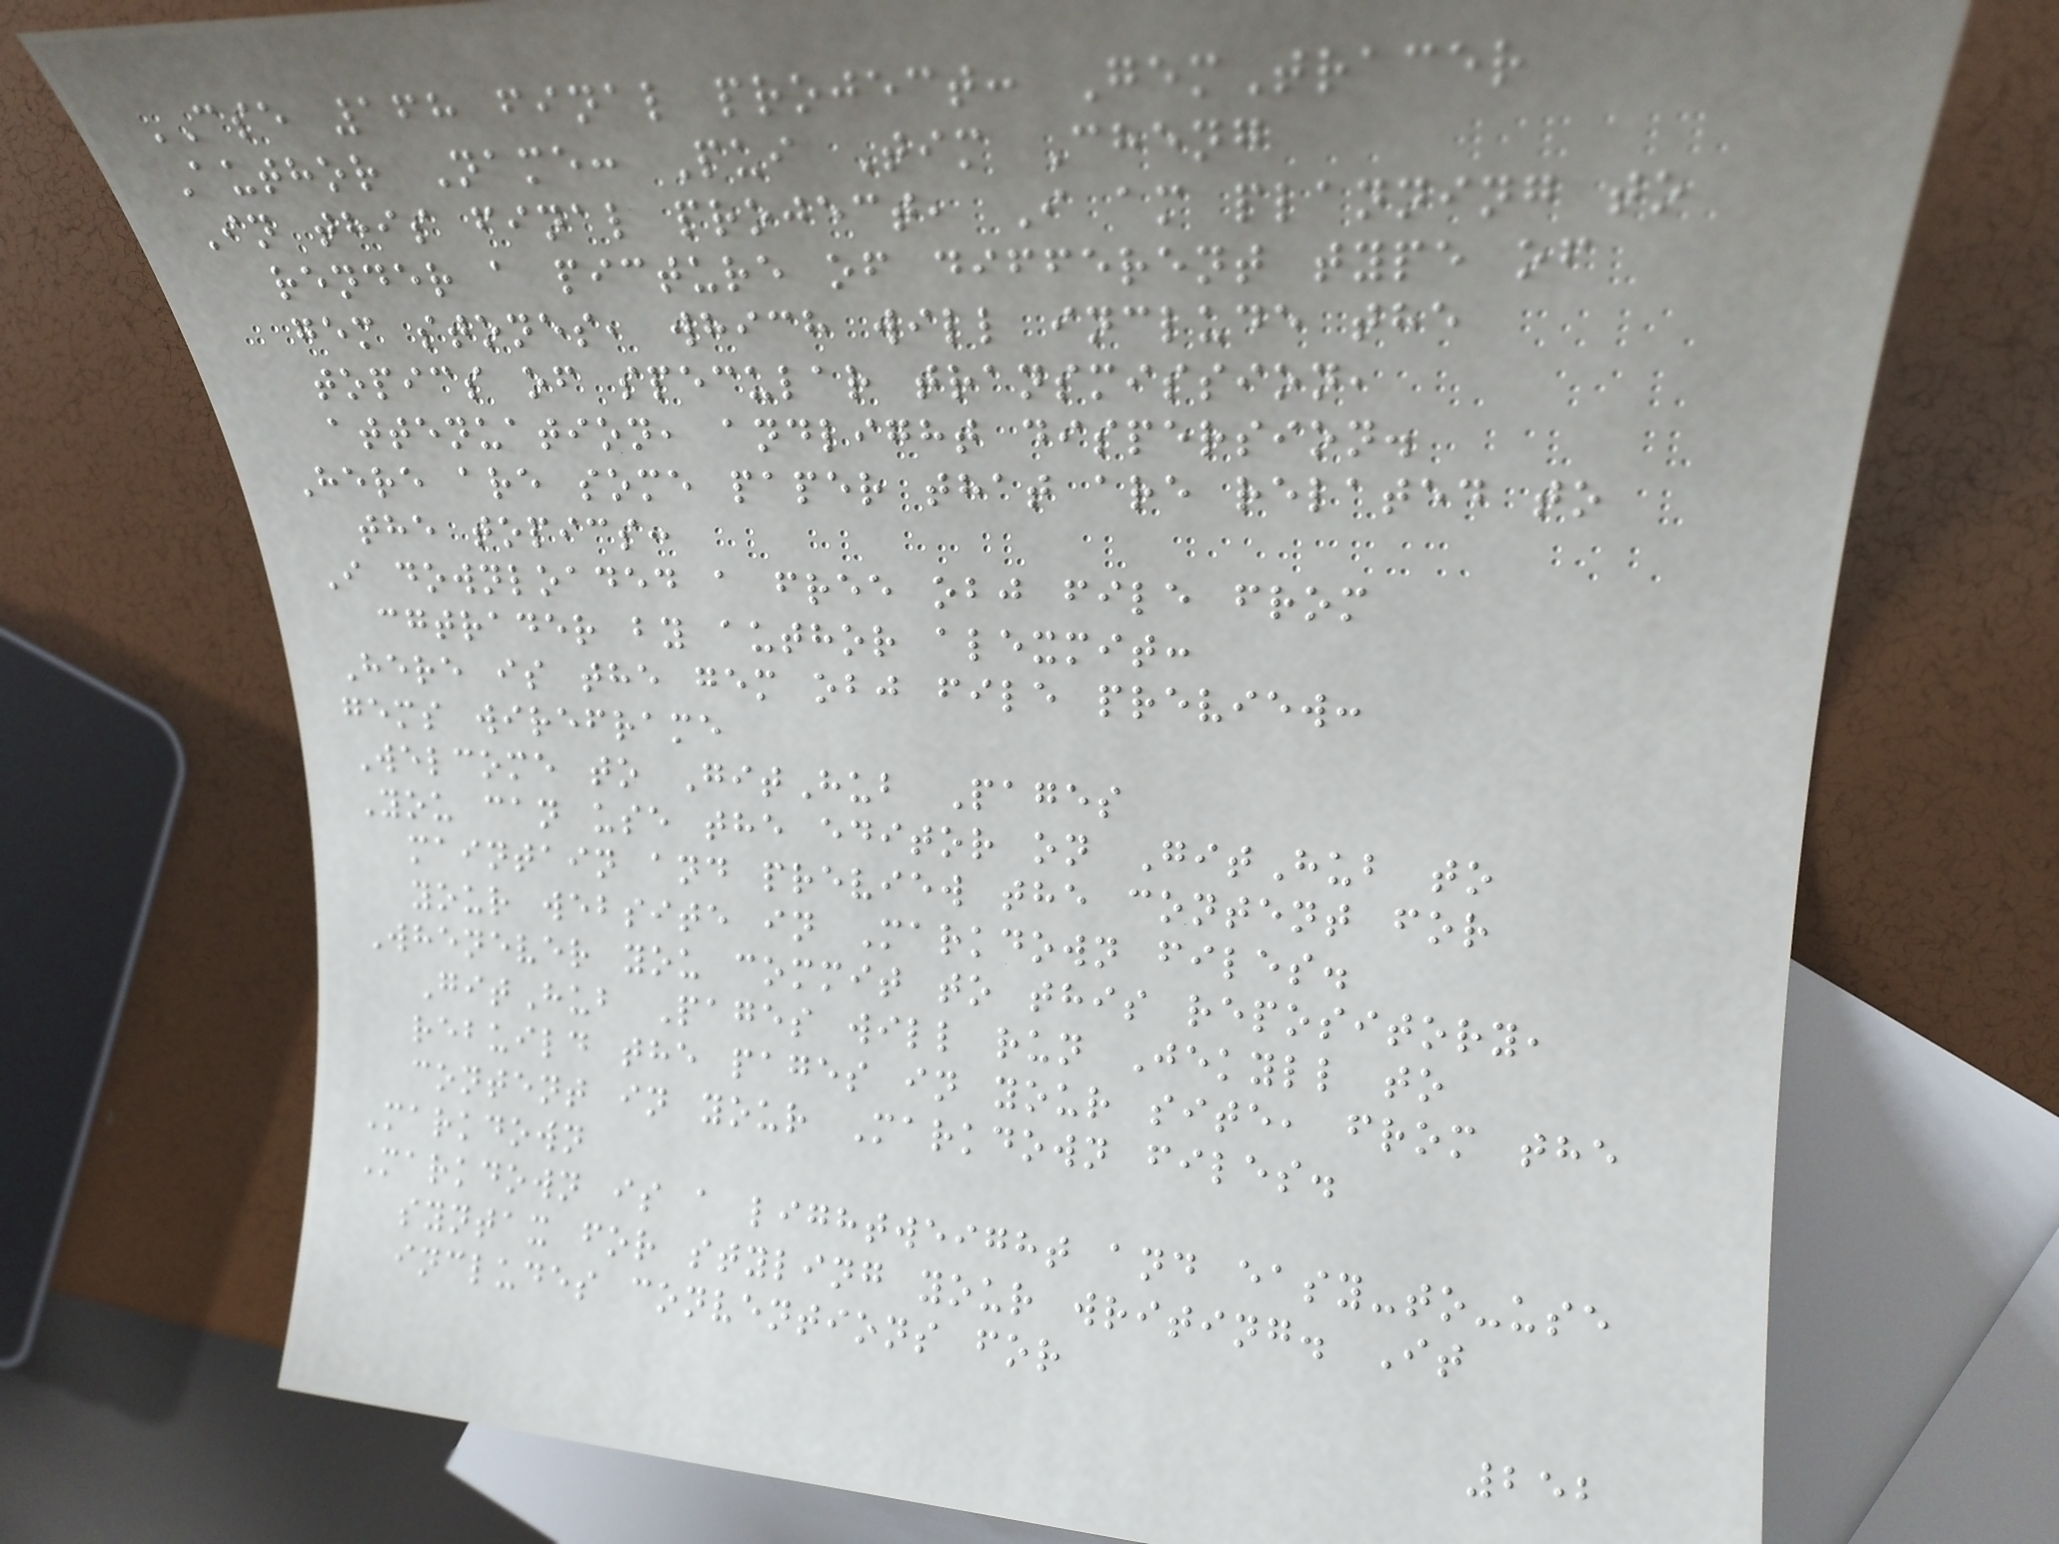CSE 168 final project: GemTracer
Author Name: Pui Tim Cheng
In this final project, I am planning to
render a picture of different type of
gem stones, which will include the
topics of specular transmission,
attenuation, andlight dispersion.
Here are some paper that are related to
the topics:
I downloaded a free obj file from
cgtrader by author alexmit:
Here is the gem obj file preview:
gems wireframe
Welcome to GitHub Pages
You can use the editor on GitHub to
maintain and preview the content for
your website in Markdown files.
Whenever you commit to this repository,
GitHub Pages will run Jekyll to
rebuild the pages in your site, from the
content in your Markdown files.
Markdown
Markdown is a lightweight and easy-to-use
syntax for styling your writing. It
includes conventions for
252
